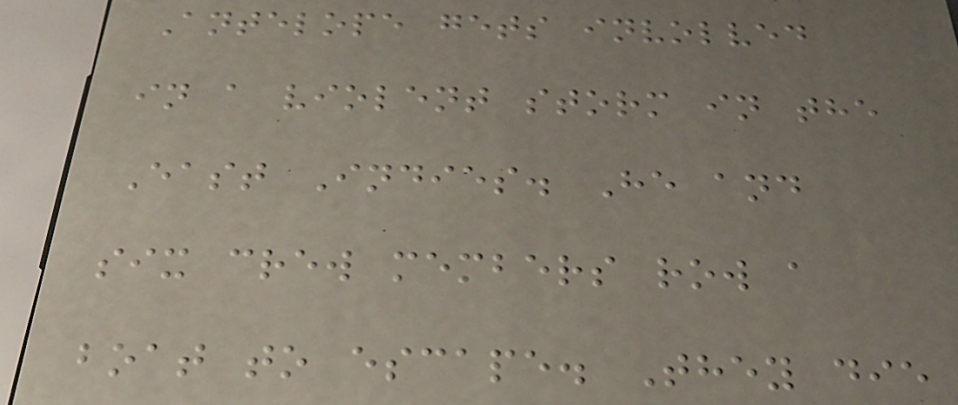Antelope gets involved
in a violent storm in the
East Indies. He and
six crew members row a
boat to escape. They die
